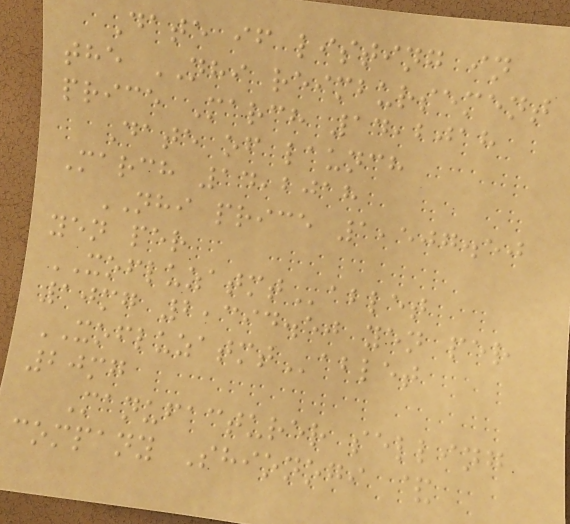Date if listing in
the NHI reimbursement
price March 14,2018
Date of launch
March 14,2018
NHI price 1,507.50
yen per
XOFLUZATMTablet
10mg 2,394.50 yen per
XOFLUZATMTablet
20mg
Manufacturer selling
company Shionogi &
